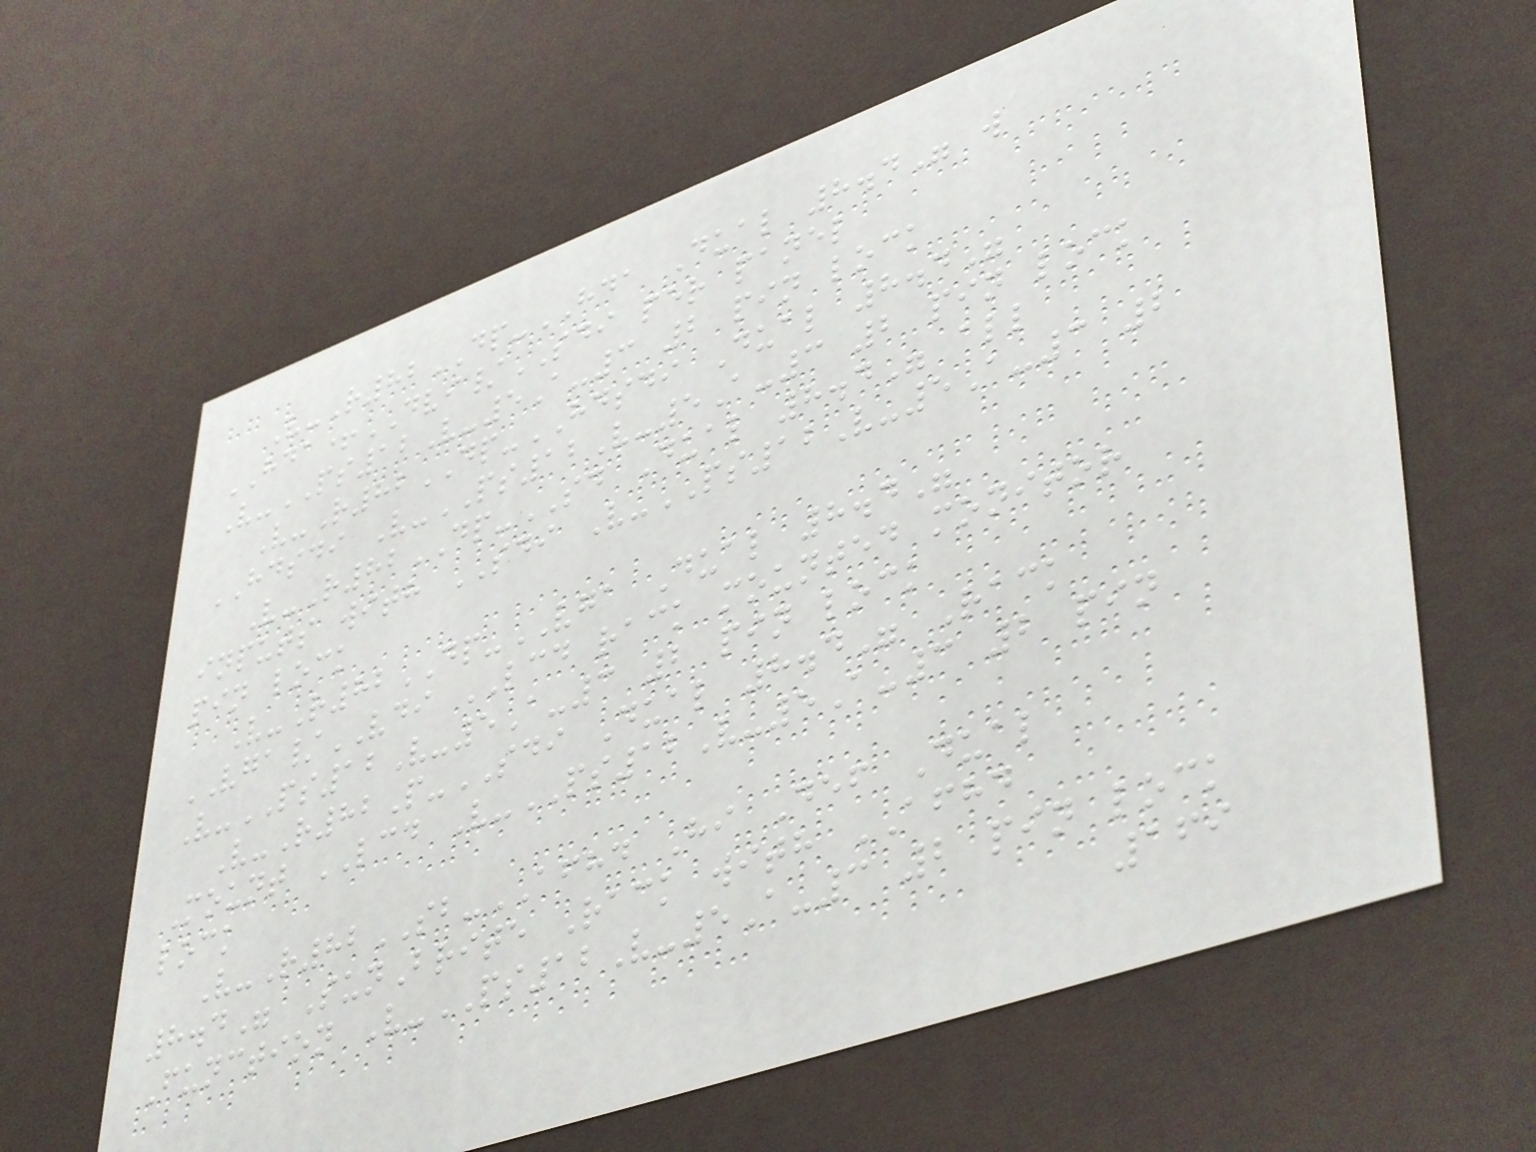V-R82DP-HDA Dual 8.4" w
HDA+DVI/SDI per panel
V-PS12V-5A-3 2 pin lock
V-R82DP-HDSDI Dual 8.4"
HDSDI V-PS12V-5A-3 2 pin lock
V-R82DP-SD Dual 8.4" all
inputs with SDI V-PS12V-5A-3 2
pin lock
V-R82DP-VGA Dual 8.4"
VGA/VDI LCD rack mounted monitor
V-PS12V-5A-3 2 pin lock
V-R82P-SDI Dual 8.4" Rack
Mount LCD V-PS12V-5A-3 2 pin
lock
V-R82SB-AFHD Hi Def Dual
8.4" SunBrite Rack with AFHD
Function V-PS12V-5A-3 2 pin lock
169
